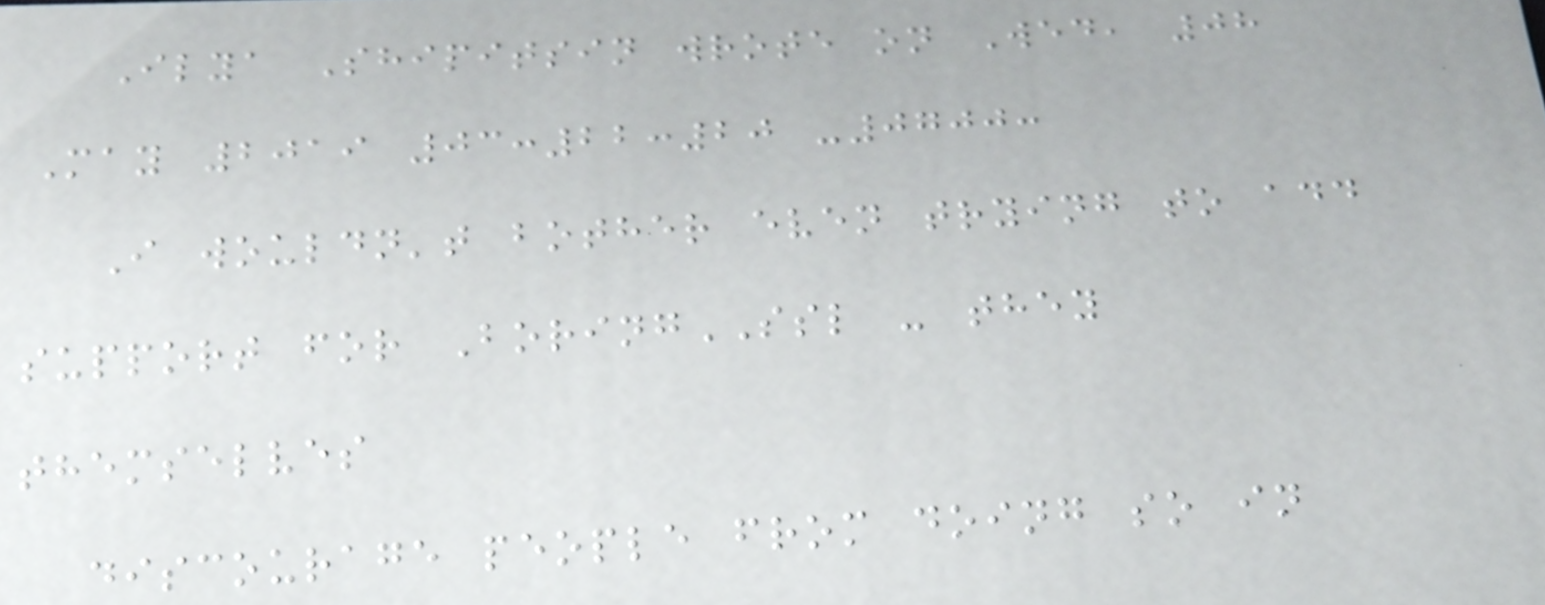Ilya Shipitsin wrote on Wed, 08
May 2019 03:22:20 -0700:
I wouldn't bother even trying to add
support for BoringSSL - they
themselves
discourage people from doing so in
